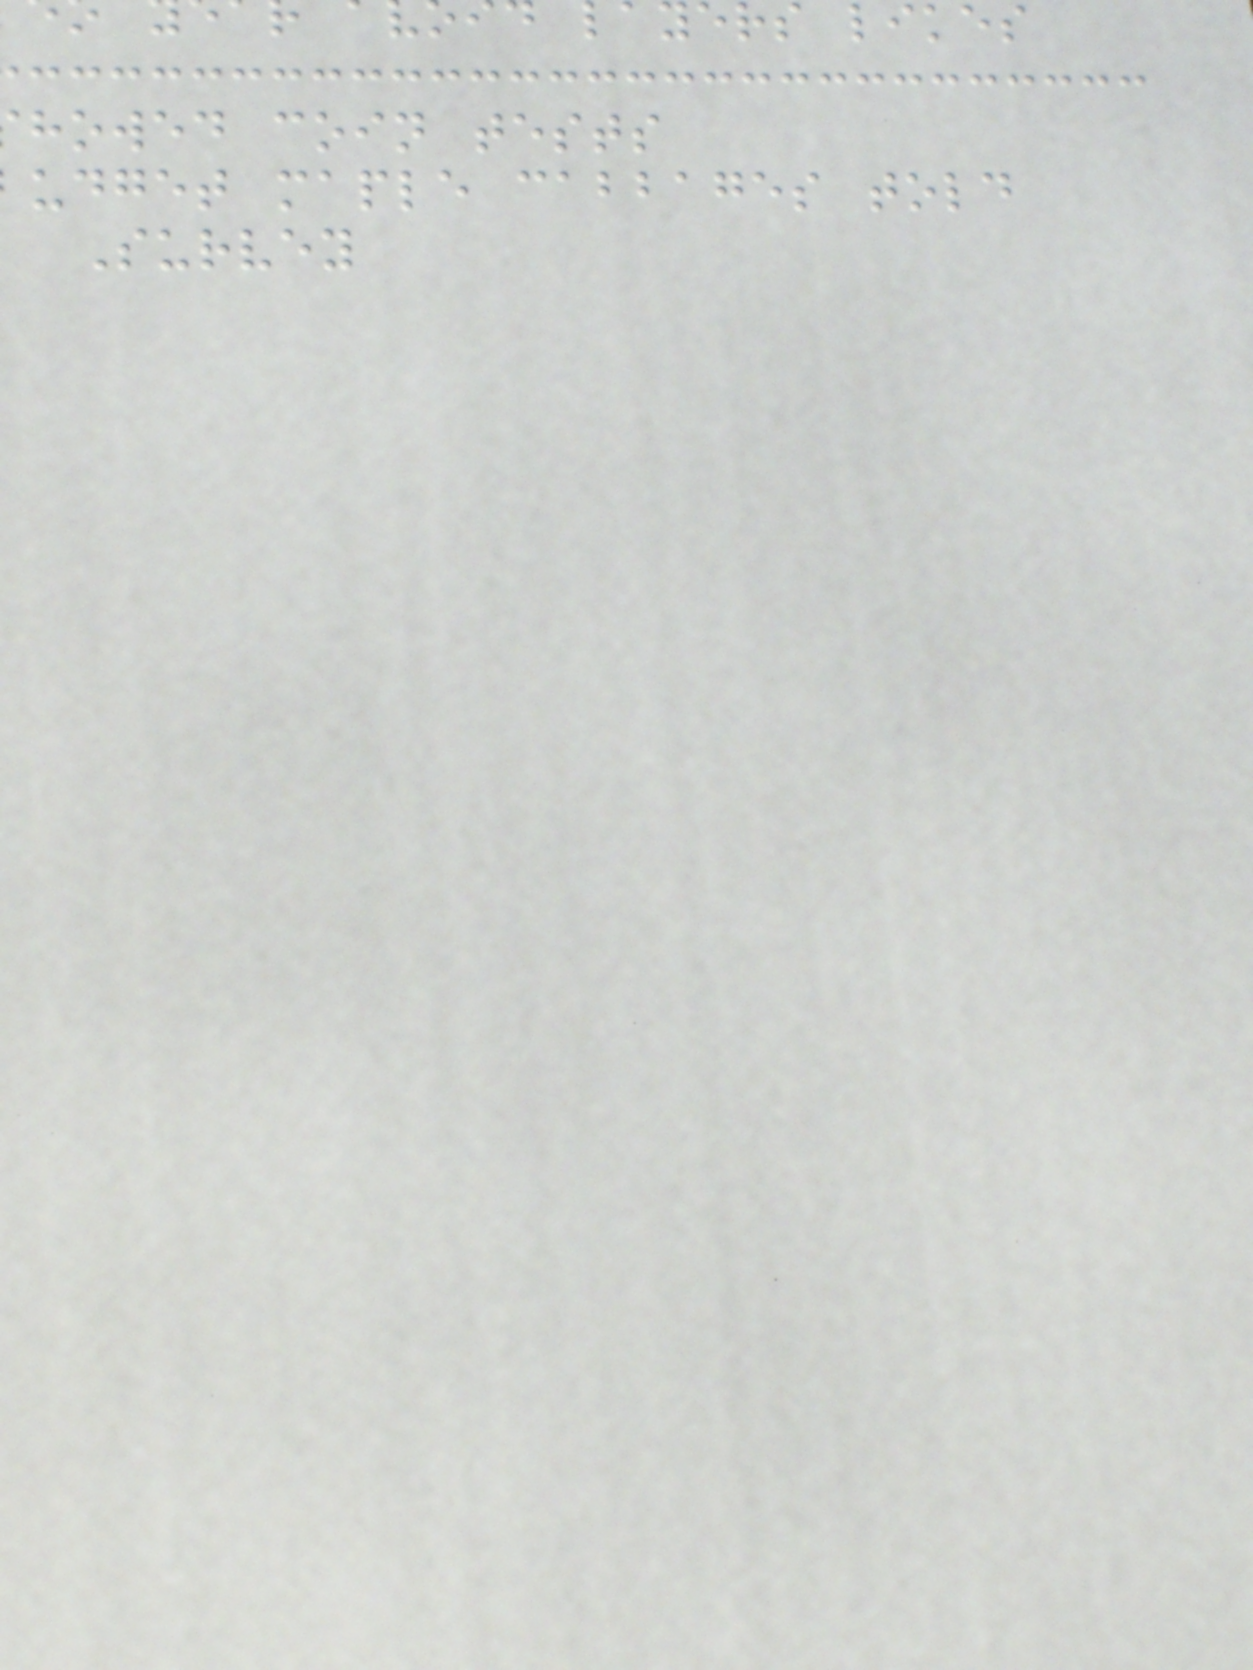rs likes
howed coin tests
udget maple cabbages told
Survey
